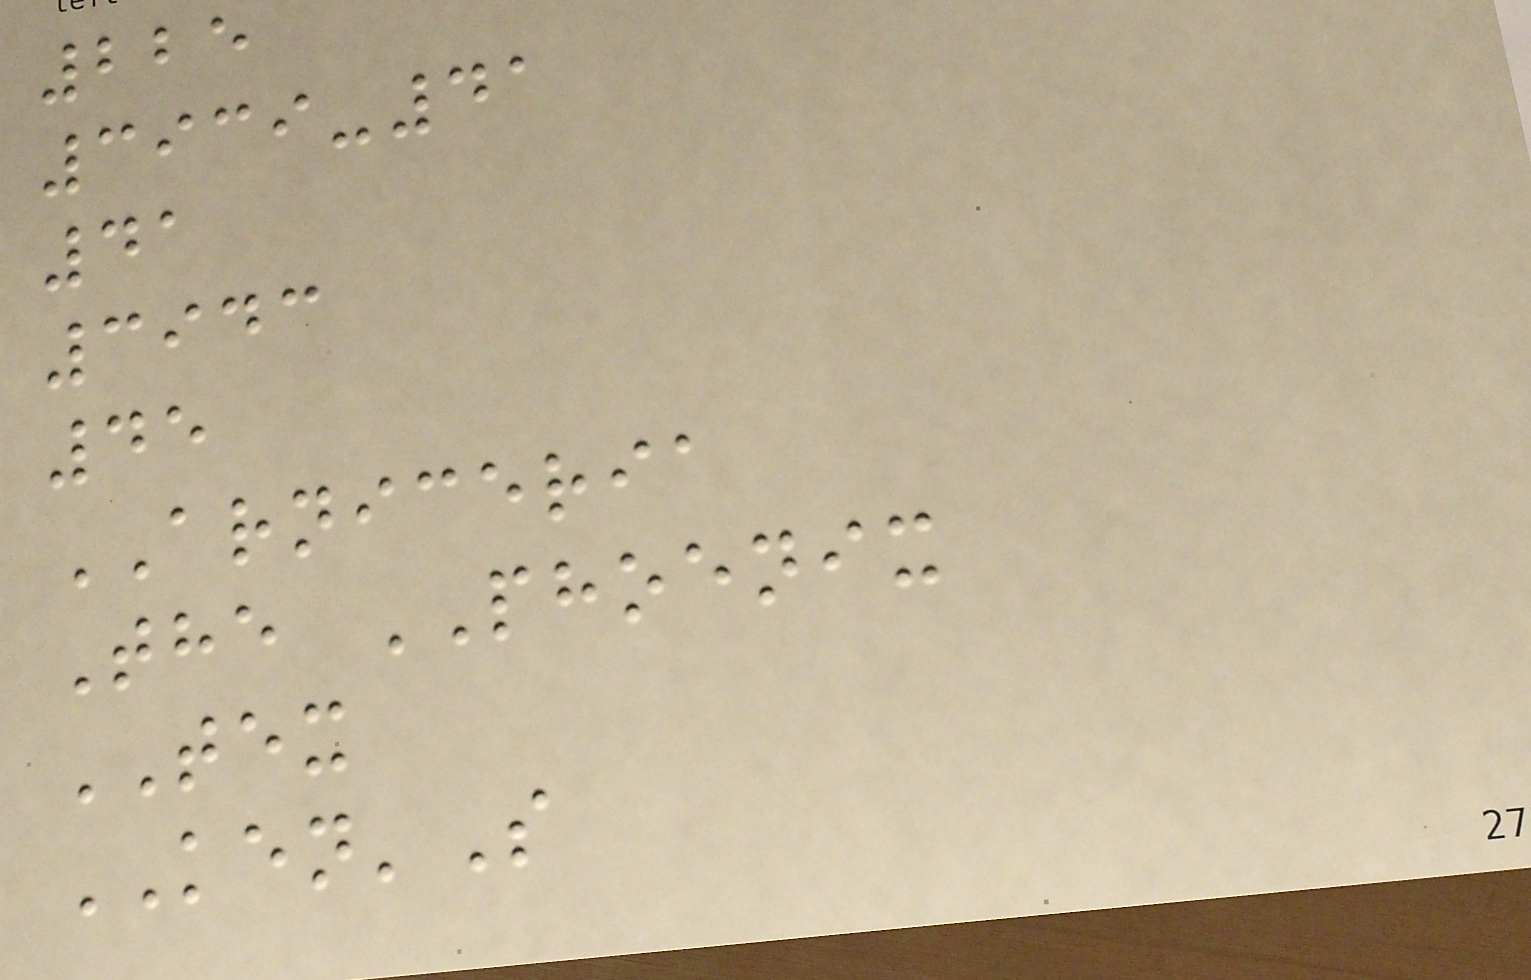225
3939-41
41
3943
45
ARNICERIA
The PHOENIX
TEX
KEN'S
